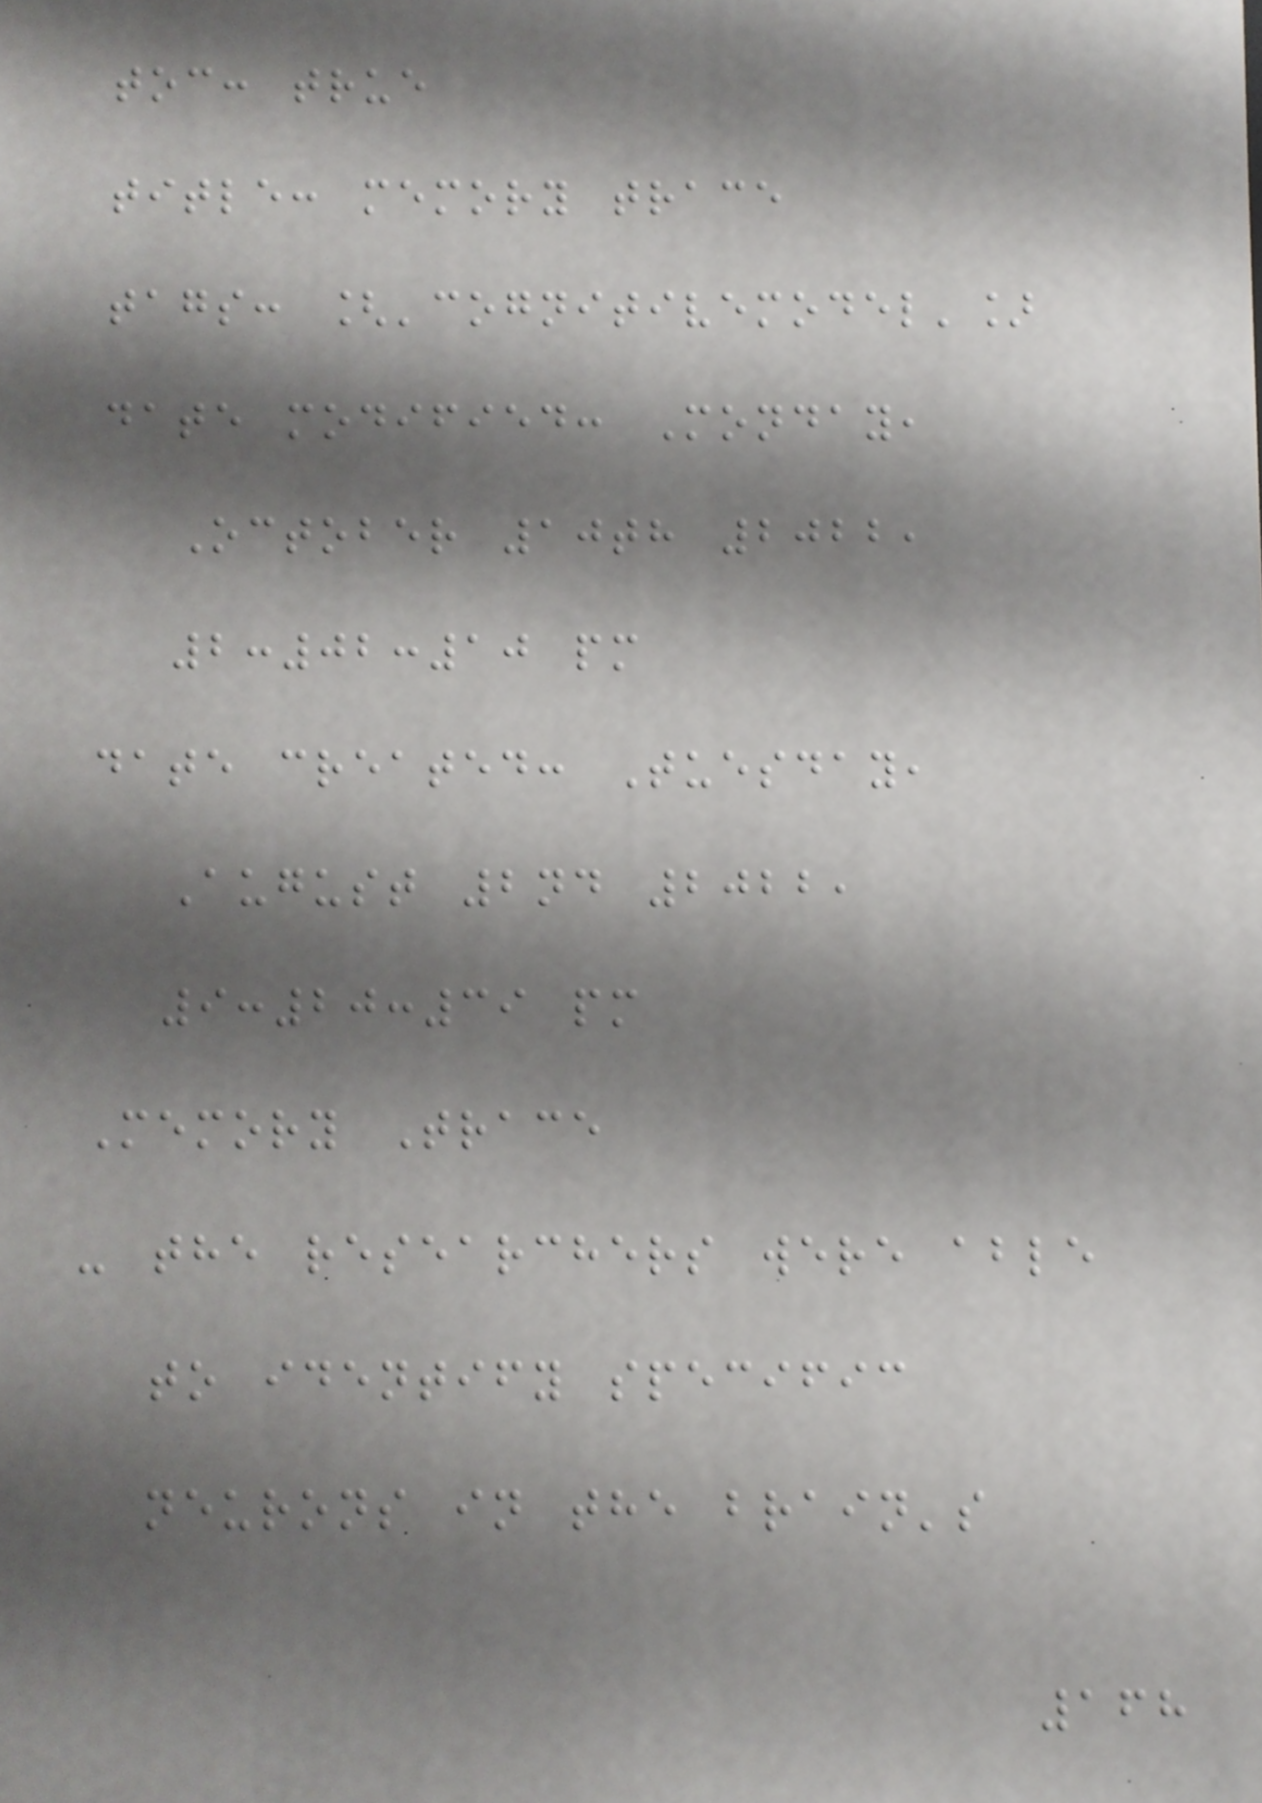toc: true
title: memory trace
tags: ['cognitivemodel']
date modified: Monday,
October 10th 2022,
2:02:10 pm
date created: Tuesday,
August 2nd 2022,
9:20:39 pm
Memory Trace
- the researchers were able
to identify specific
neurons in the brain's
168
